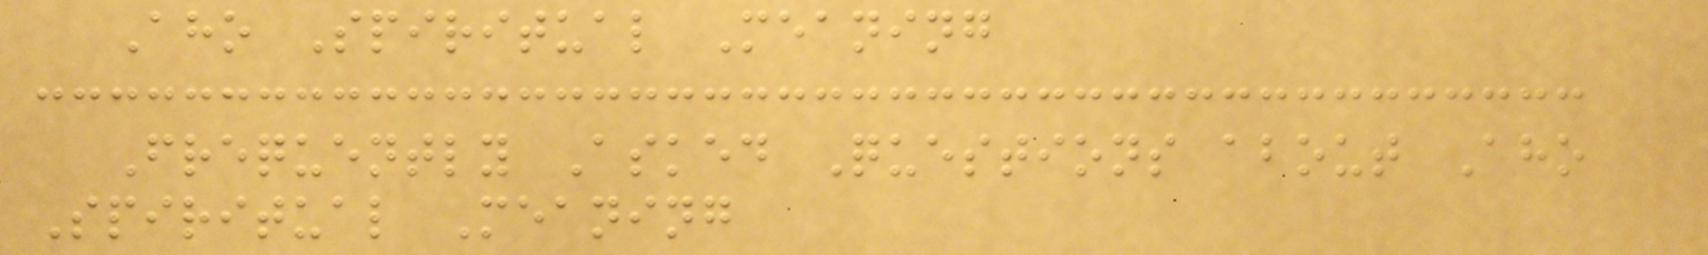Aho Spiritual Meaning
Frequently Asked Questions about Aho
Spiritual Meaning
